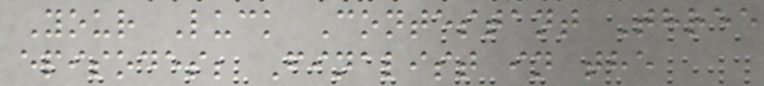Your Luck Contestant Three
episodes; Finalist in the
